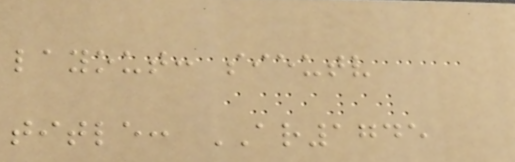layout: sieutv
title: AR1745
